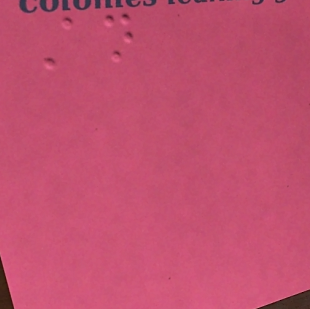An
